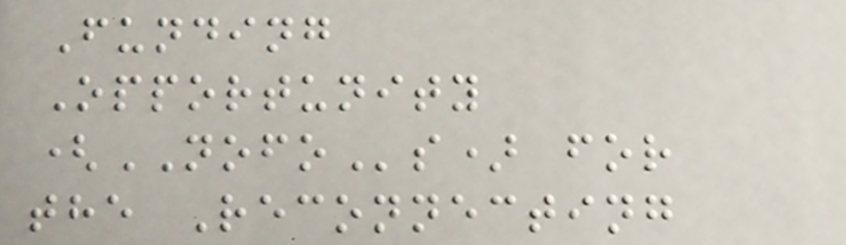Funding
Opportunity
(NOFOs) for
the Reconnecting
